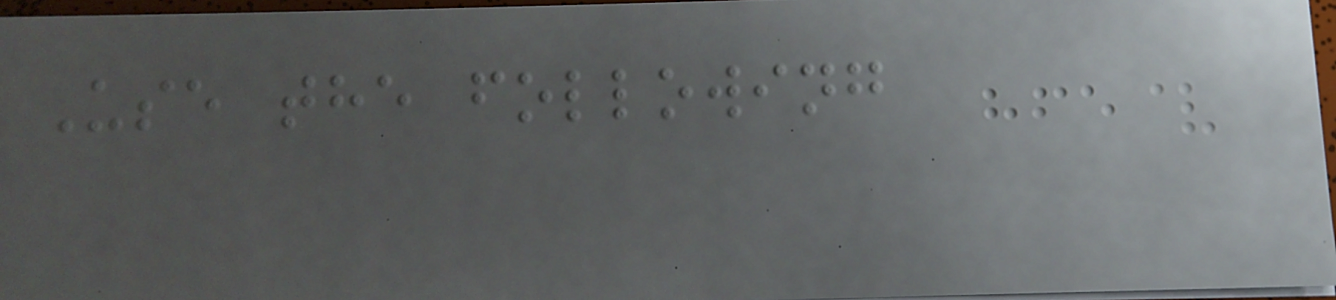Use the following
